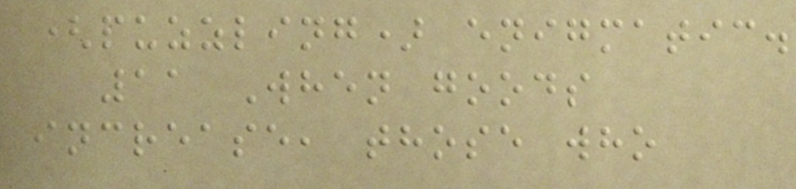(puzzling) enigmatic.
11 When goods
increase, those who
